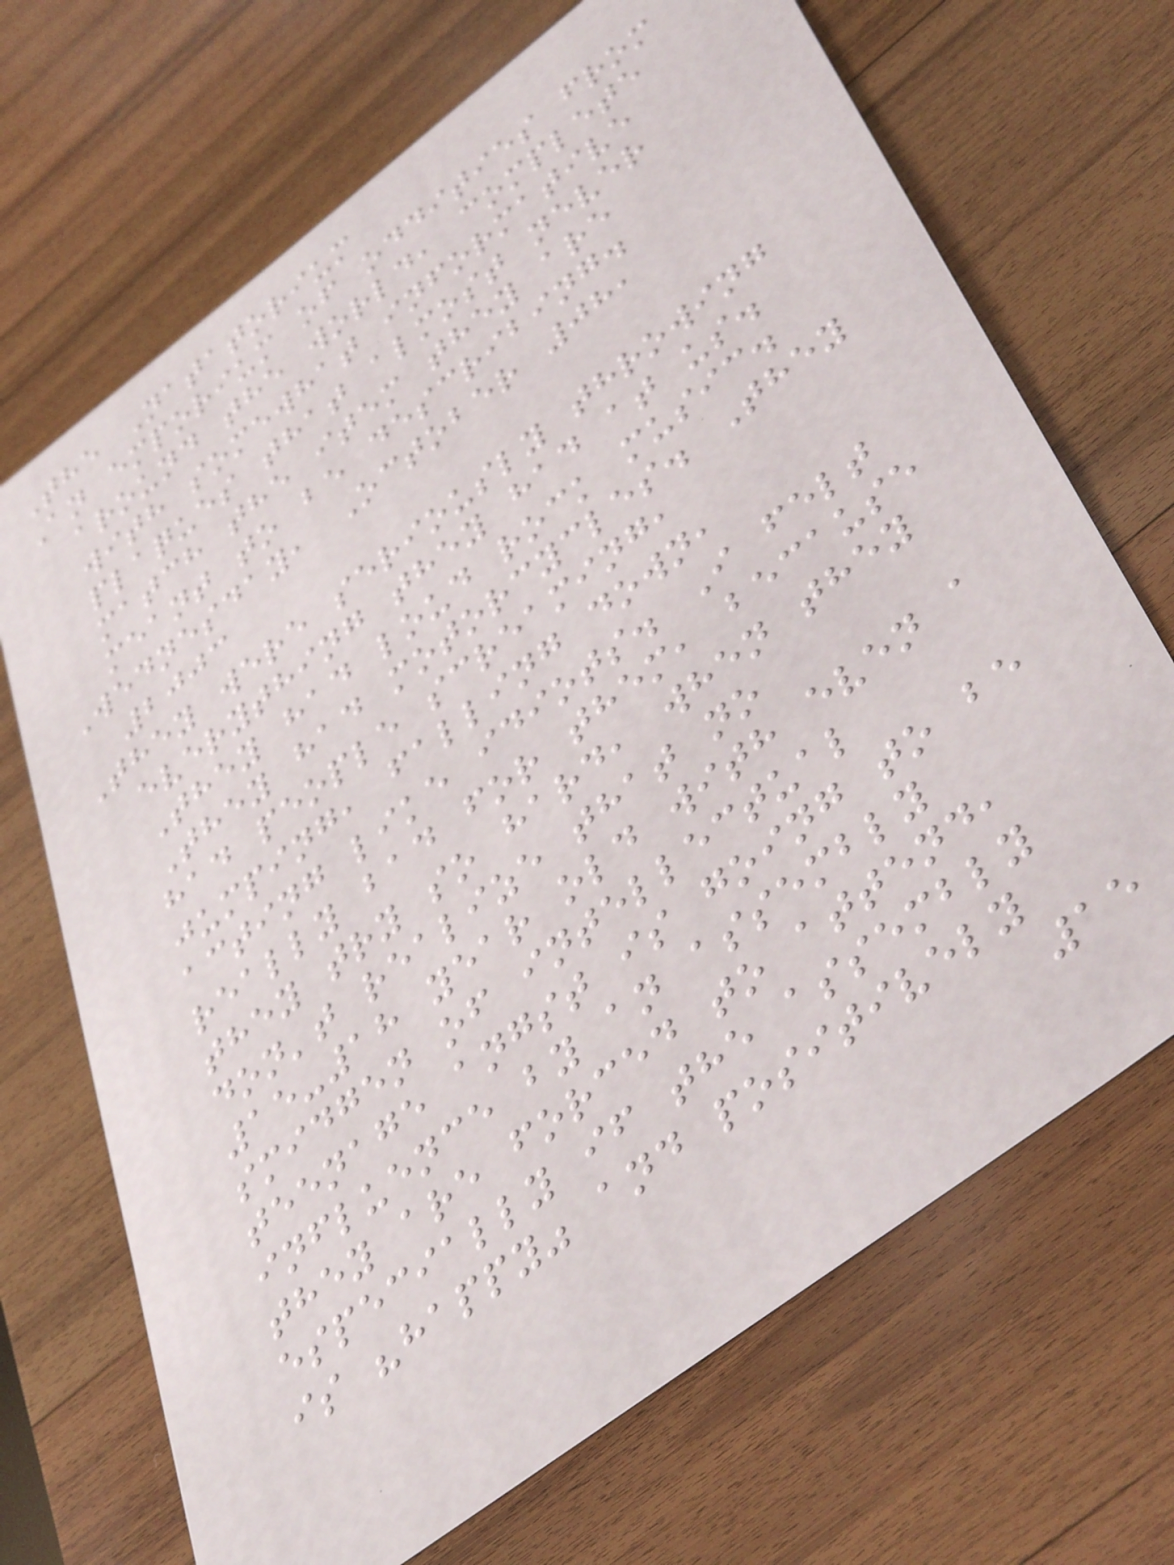The Natatorium
An emporium of oddities from
around the world, complete
with somewhat informative
plaques that almost never
match the item they are
meant to be describing.
Wednesday, October 08,
2003
They were seriously throwing
everything they had at us.
They had loud rock music.
They had motorcycles. They
had people screaming,
jumping, falling down,
acting like idiots. I felt
really bad for them, because
they try so hard, when they
don't realize that no
15-18 year old with even a
smidgen of intellectual
teenage angst is going to be
influence by an assembly
they are forced to attend,
especially if the assembly
is "happy" and positively
15
